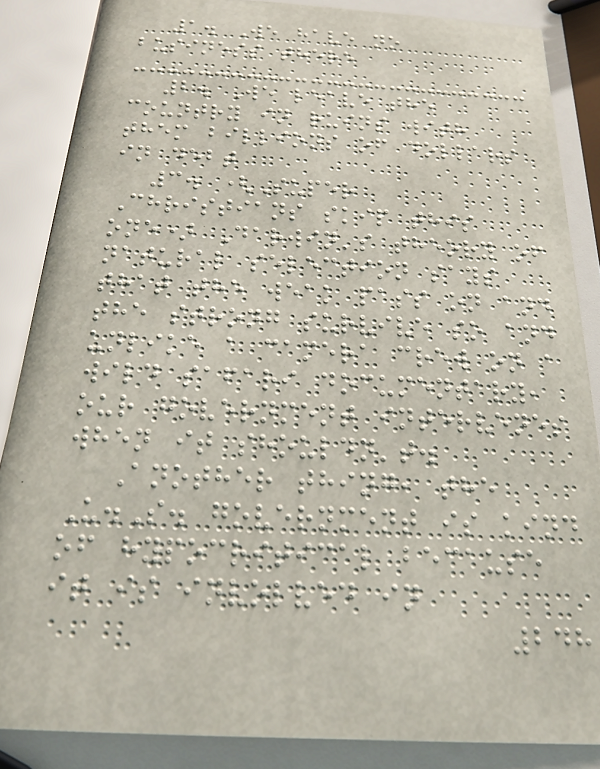1. We have no
business there
2. We leave the
country in ruins with
them billions of dollars
in debt
3. (Super
Christians skip this
one) Darwin's theory of
natural selection says
that the weak pass on and
the strong survive so and
unlike a camera crew on a
wild safari documentary,
our government intervenes
when it shouldn't.
Another thing, the
U.S. government is kind
of hypocritical because
it is involved in
248
